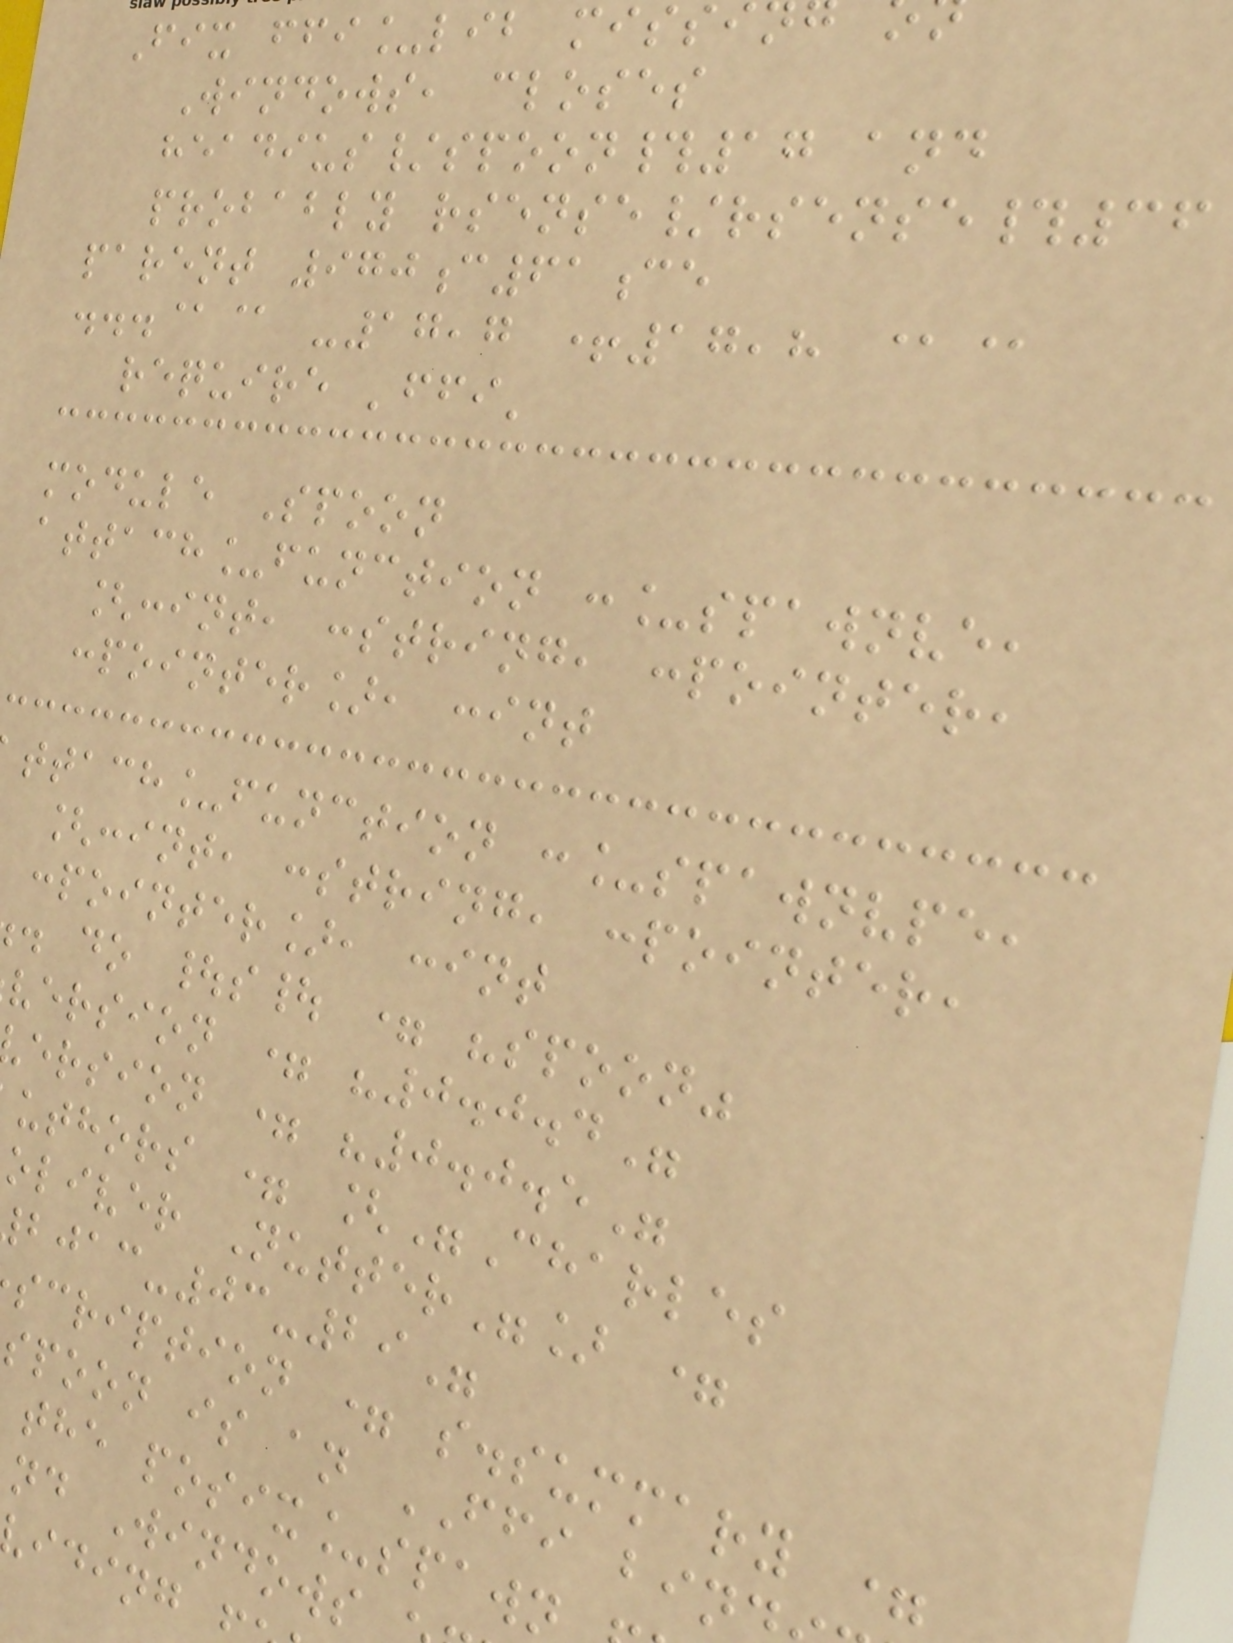Fix ffi_lib miss
Windows, closes
headius/spoon#17 and
probably rsense/rsense#36
parent 970c61ce
...@@ -17,7 +17,8 @@
require 'ffi'
module Spoon
attach_function :_spawnve,
[:int, :string, :pointer,
:pointer], :int
ttach_function :_spawnvpe,
[:int, :string, :pointer,
:pointer], :int
. do |s| = "spoon"
version = "0.0.4"
ersion = "0.0.5"
uthors = ["Charles
oliver Nutter"] =
-03-29"
scription = s.summary =
spoon is an FFI bin
the posix_spawn
nd Windows
iding
